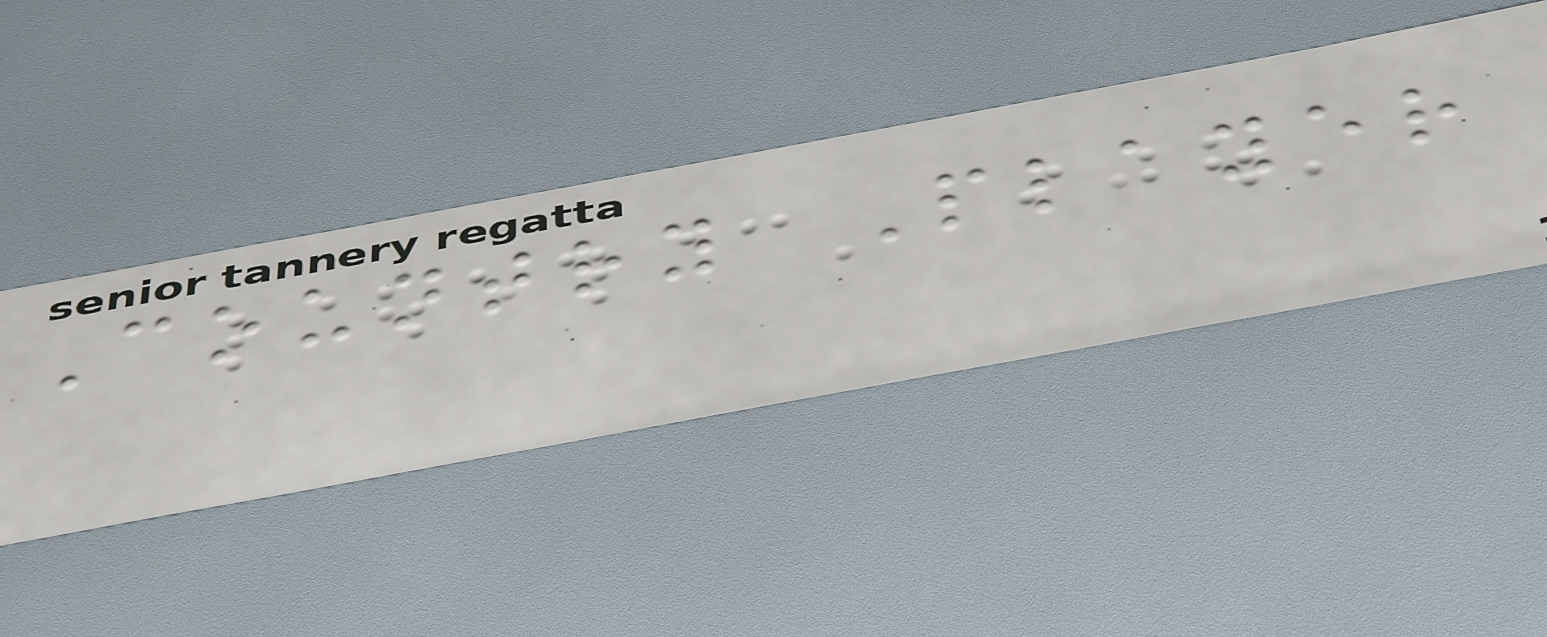Country Player
